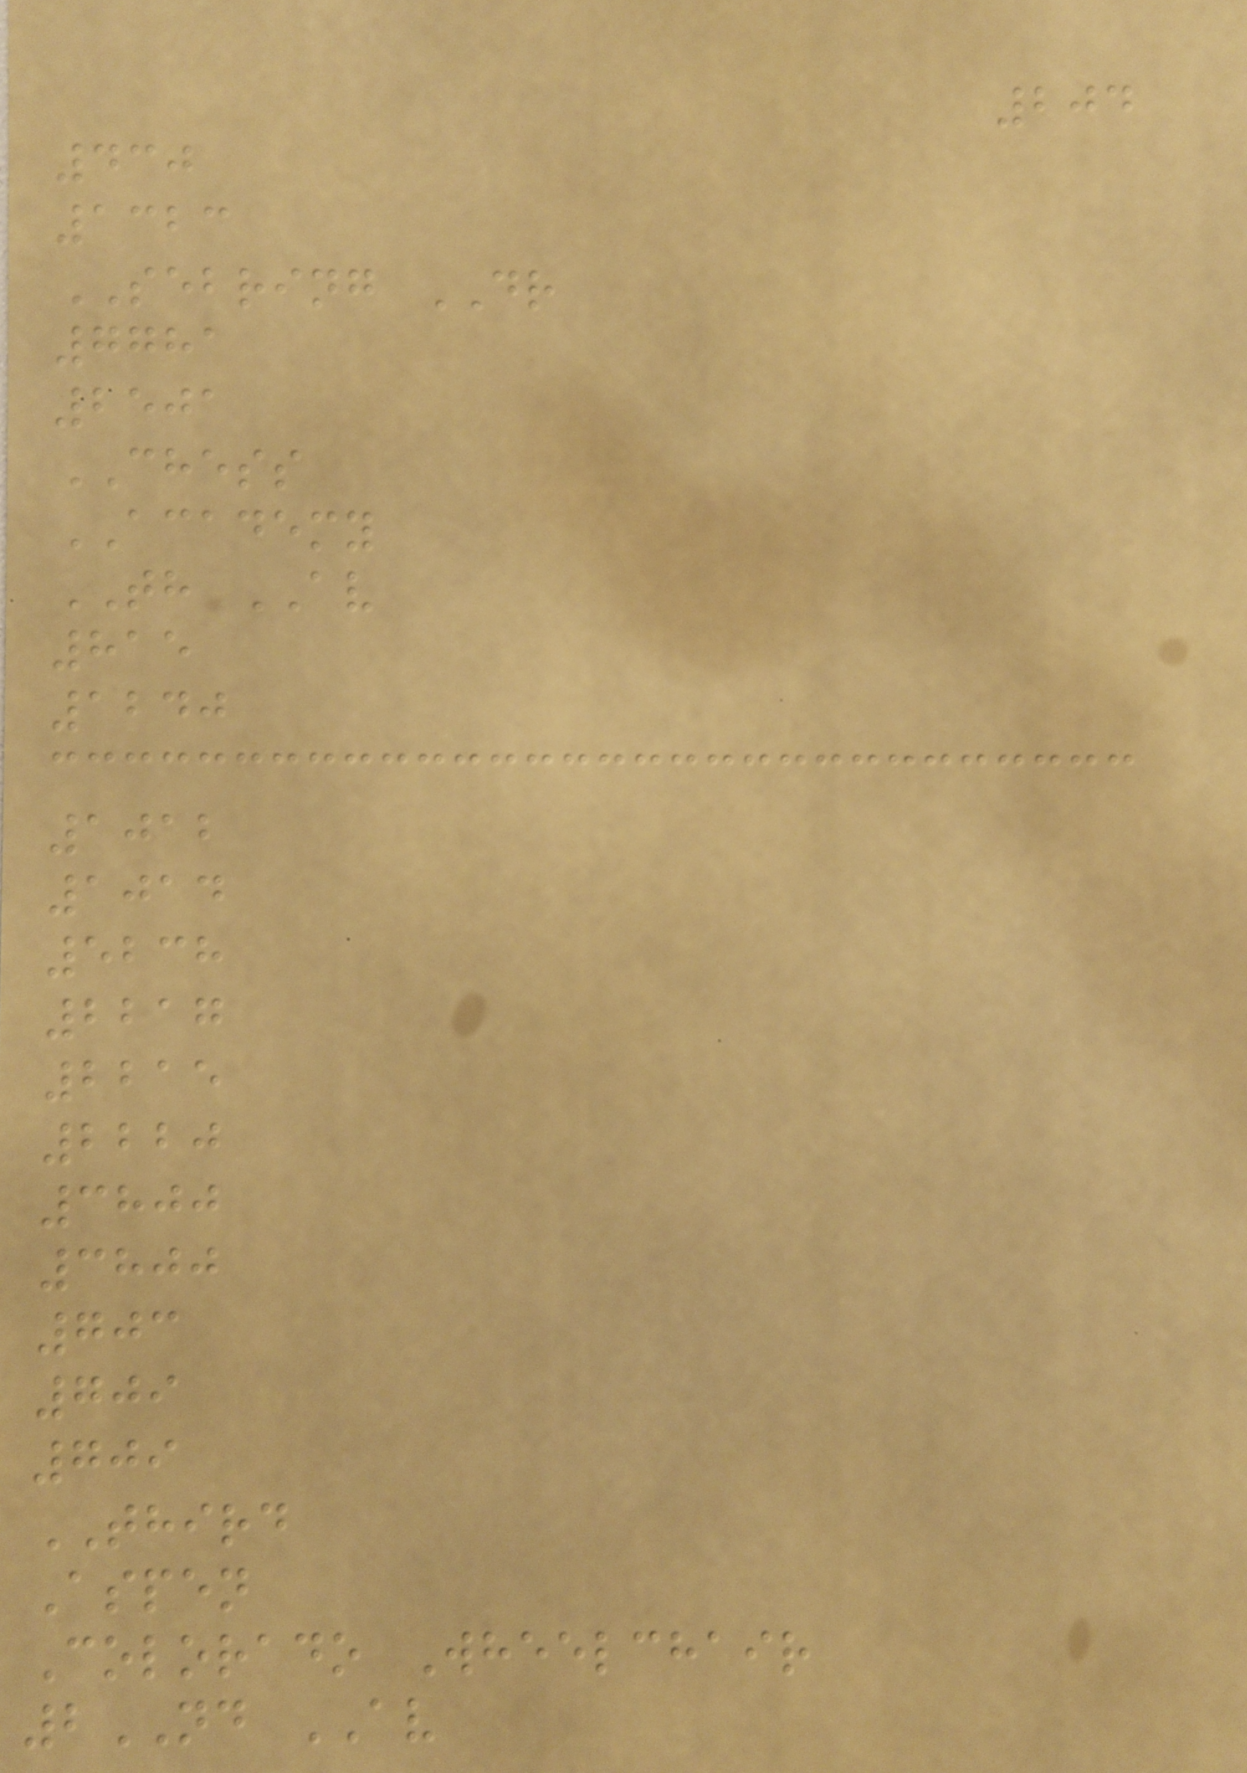204
430
1323
SEBRING DR
7781
2501
CHESS
ACADEMY
TH AV
815
1240
1012
1014
5238
2217
2215
2220
3800
3800
703
709
709
THIRD
Aspen
Colorado Wheelchair
2ND AV
